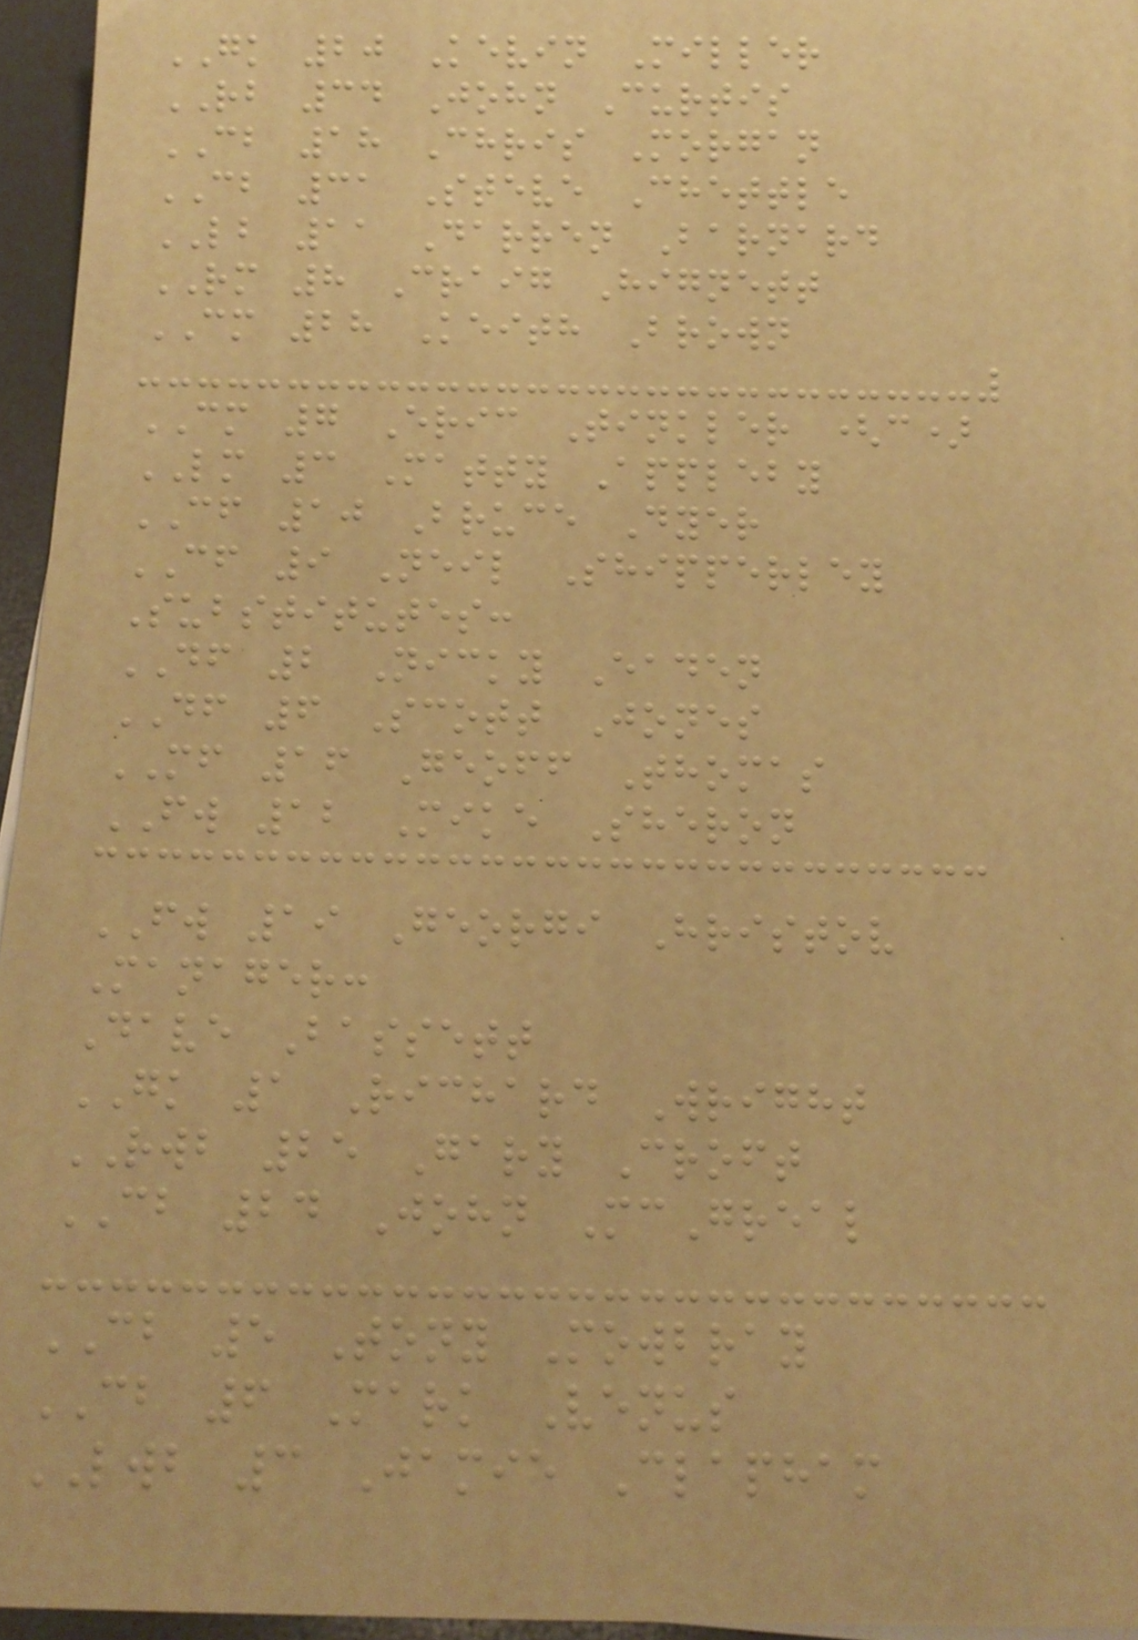GK 20 Kevin Miller
RB 34 John Curtis
CB 18 Chris Morgan
CB 31 Steve Chettle
LB 11 Darren Barnard
RM 8 Craig Hignett
CM 28 Keith Brown
CM 7 Eric Tinkler (c)
LM 3 Matty Appleby
CF 10 Bruce Dyer
CF 9 Neil Shipperley
Substitutes:
DF 2 Nicky Eaden
DF 6 Scott Jones
MF 16 Geoff Thomas
FW 12 Mike Sheron
FW 19 Georgi Hristov
Manager:
Dave Bassett
GK 1 Richard Wright
RWB 25 Gary Croft
CB 24 John McGreal
CB 5 Tony Mowbray
CB 6 Mark Venus
LWB 3 Jamie Clapham
